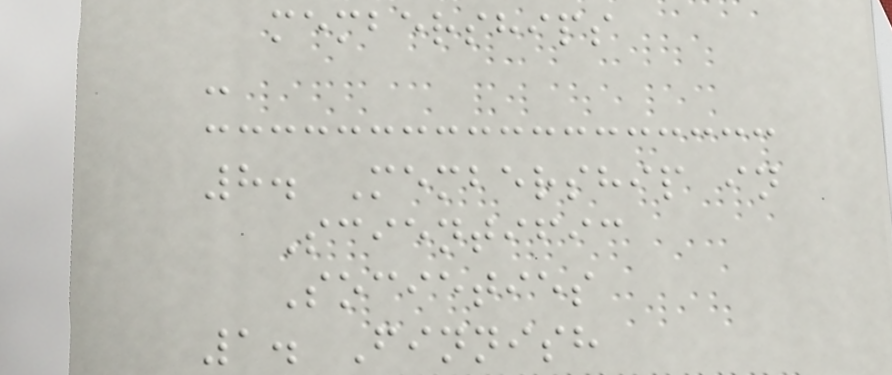memberships
-
8. Membership in
Scientific
Societies
1. Finnish
